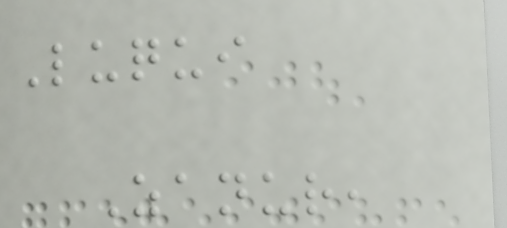Luqui
Zanur,
